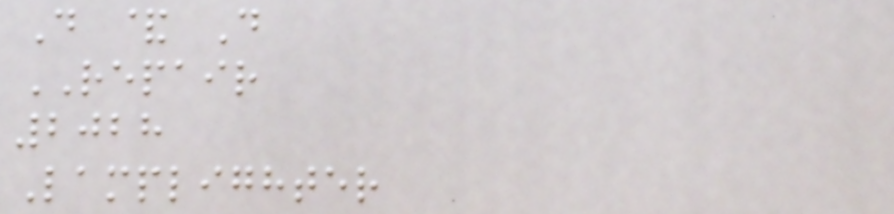D & D
REPAIR
2028
Lamplighter
